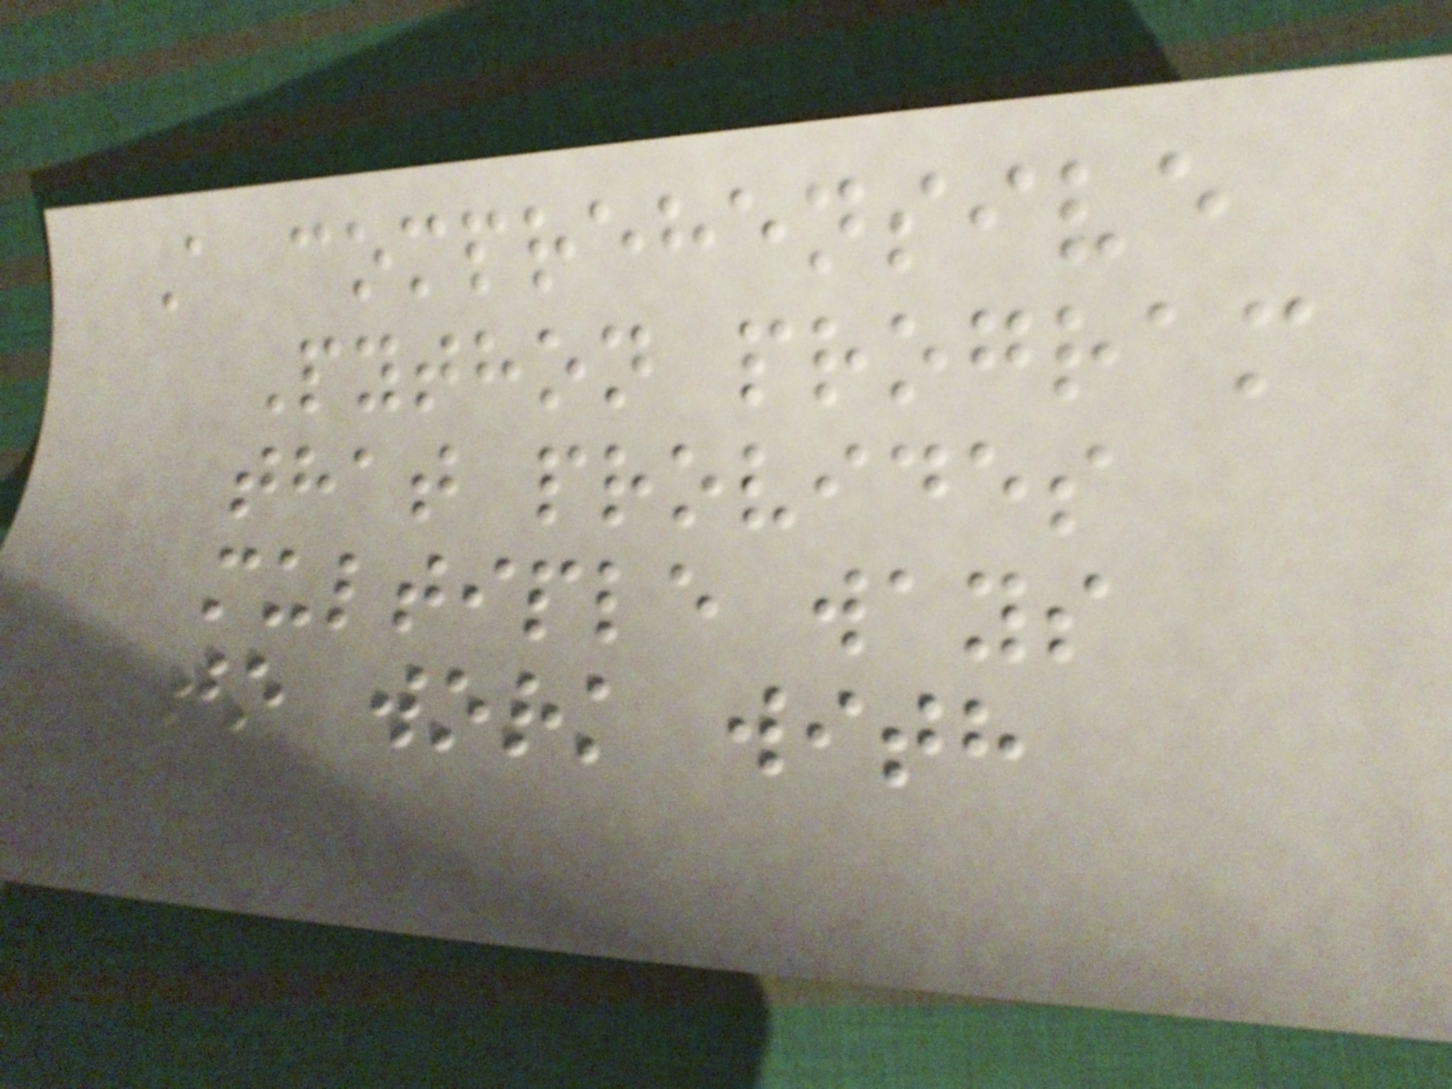A comprehensive
Python program
that provides
multiple ways
to work with
